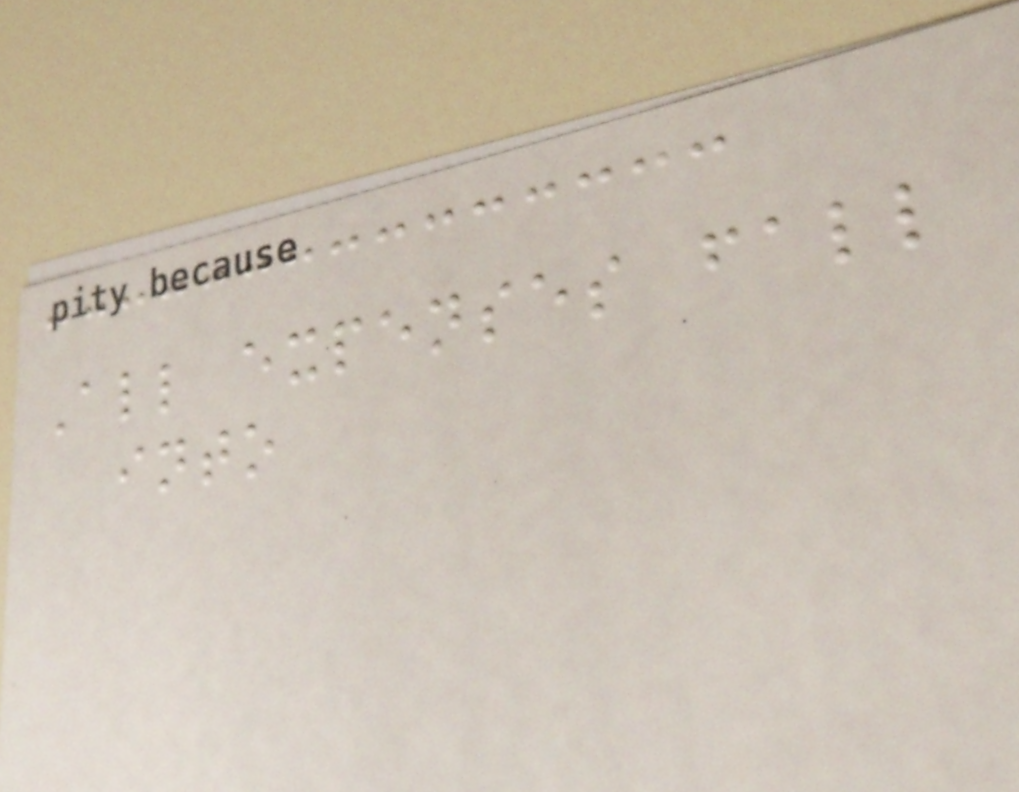All expenses fall
into
